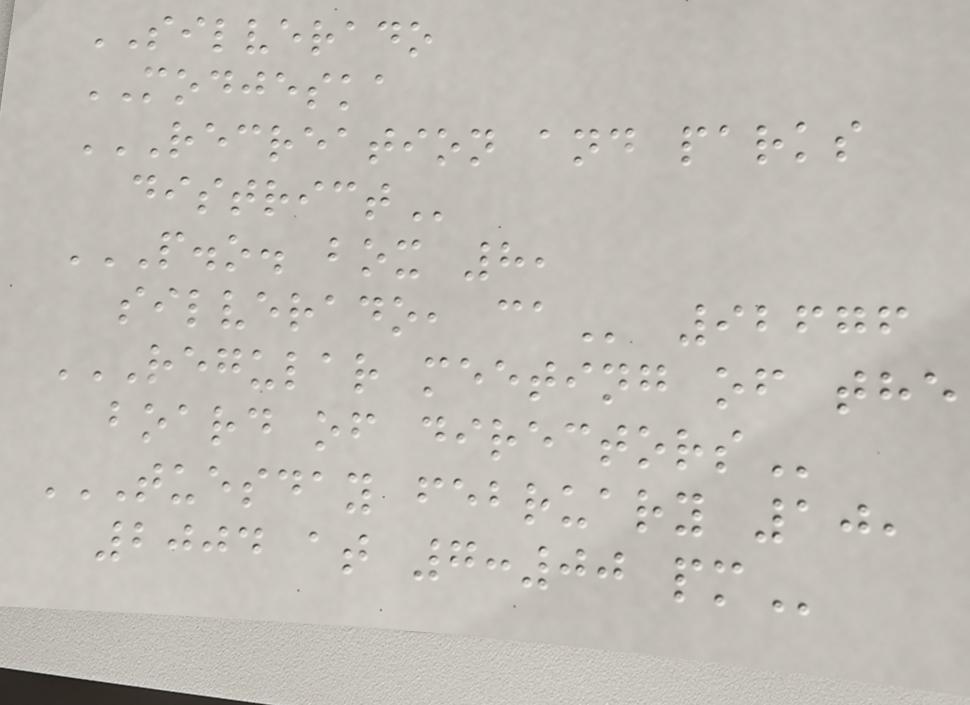SILVERADO
MODJESKA
RECREATION AND PARKS
DISTRICT
P.O. BOX 8,
SILVERADO, CA 92676
REGULAR MEETING OF THE
BOARD OF DIRECTORS
TUESDAY FEBRUARY 10,
2004 AT 7:00 PM
